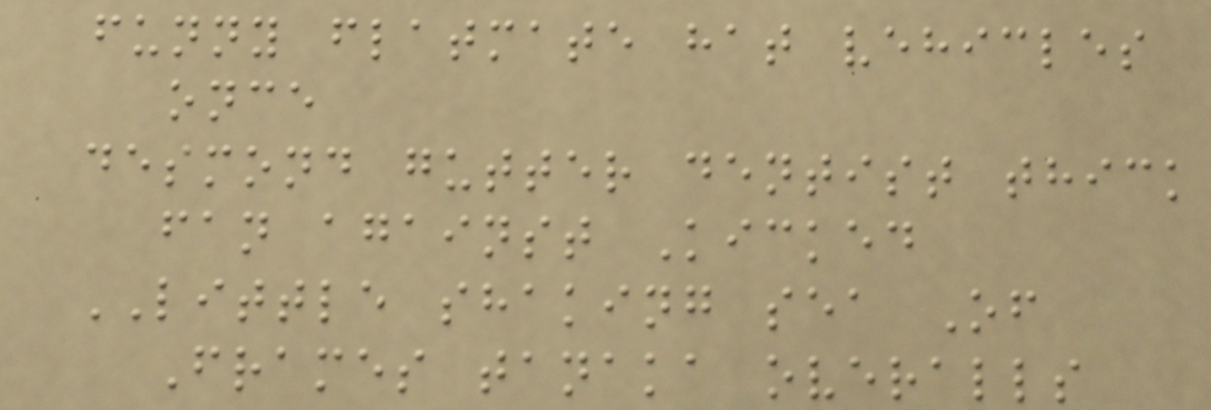funny flatmate hat vehicles
once
desmond gutter dentist thick
fan against Kicked
LITTLE shaking sea Of
Frames tanaka overalls
